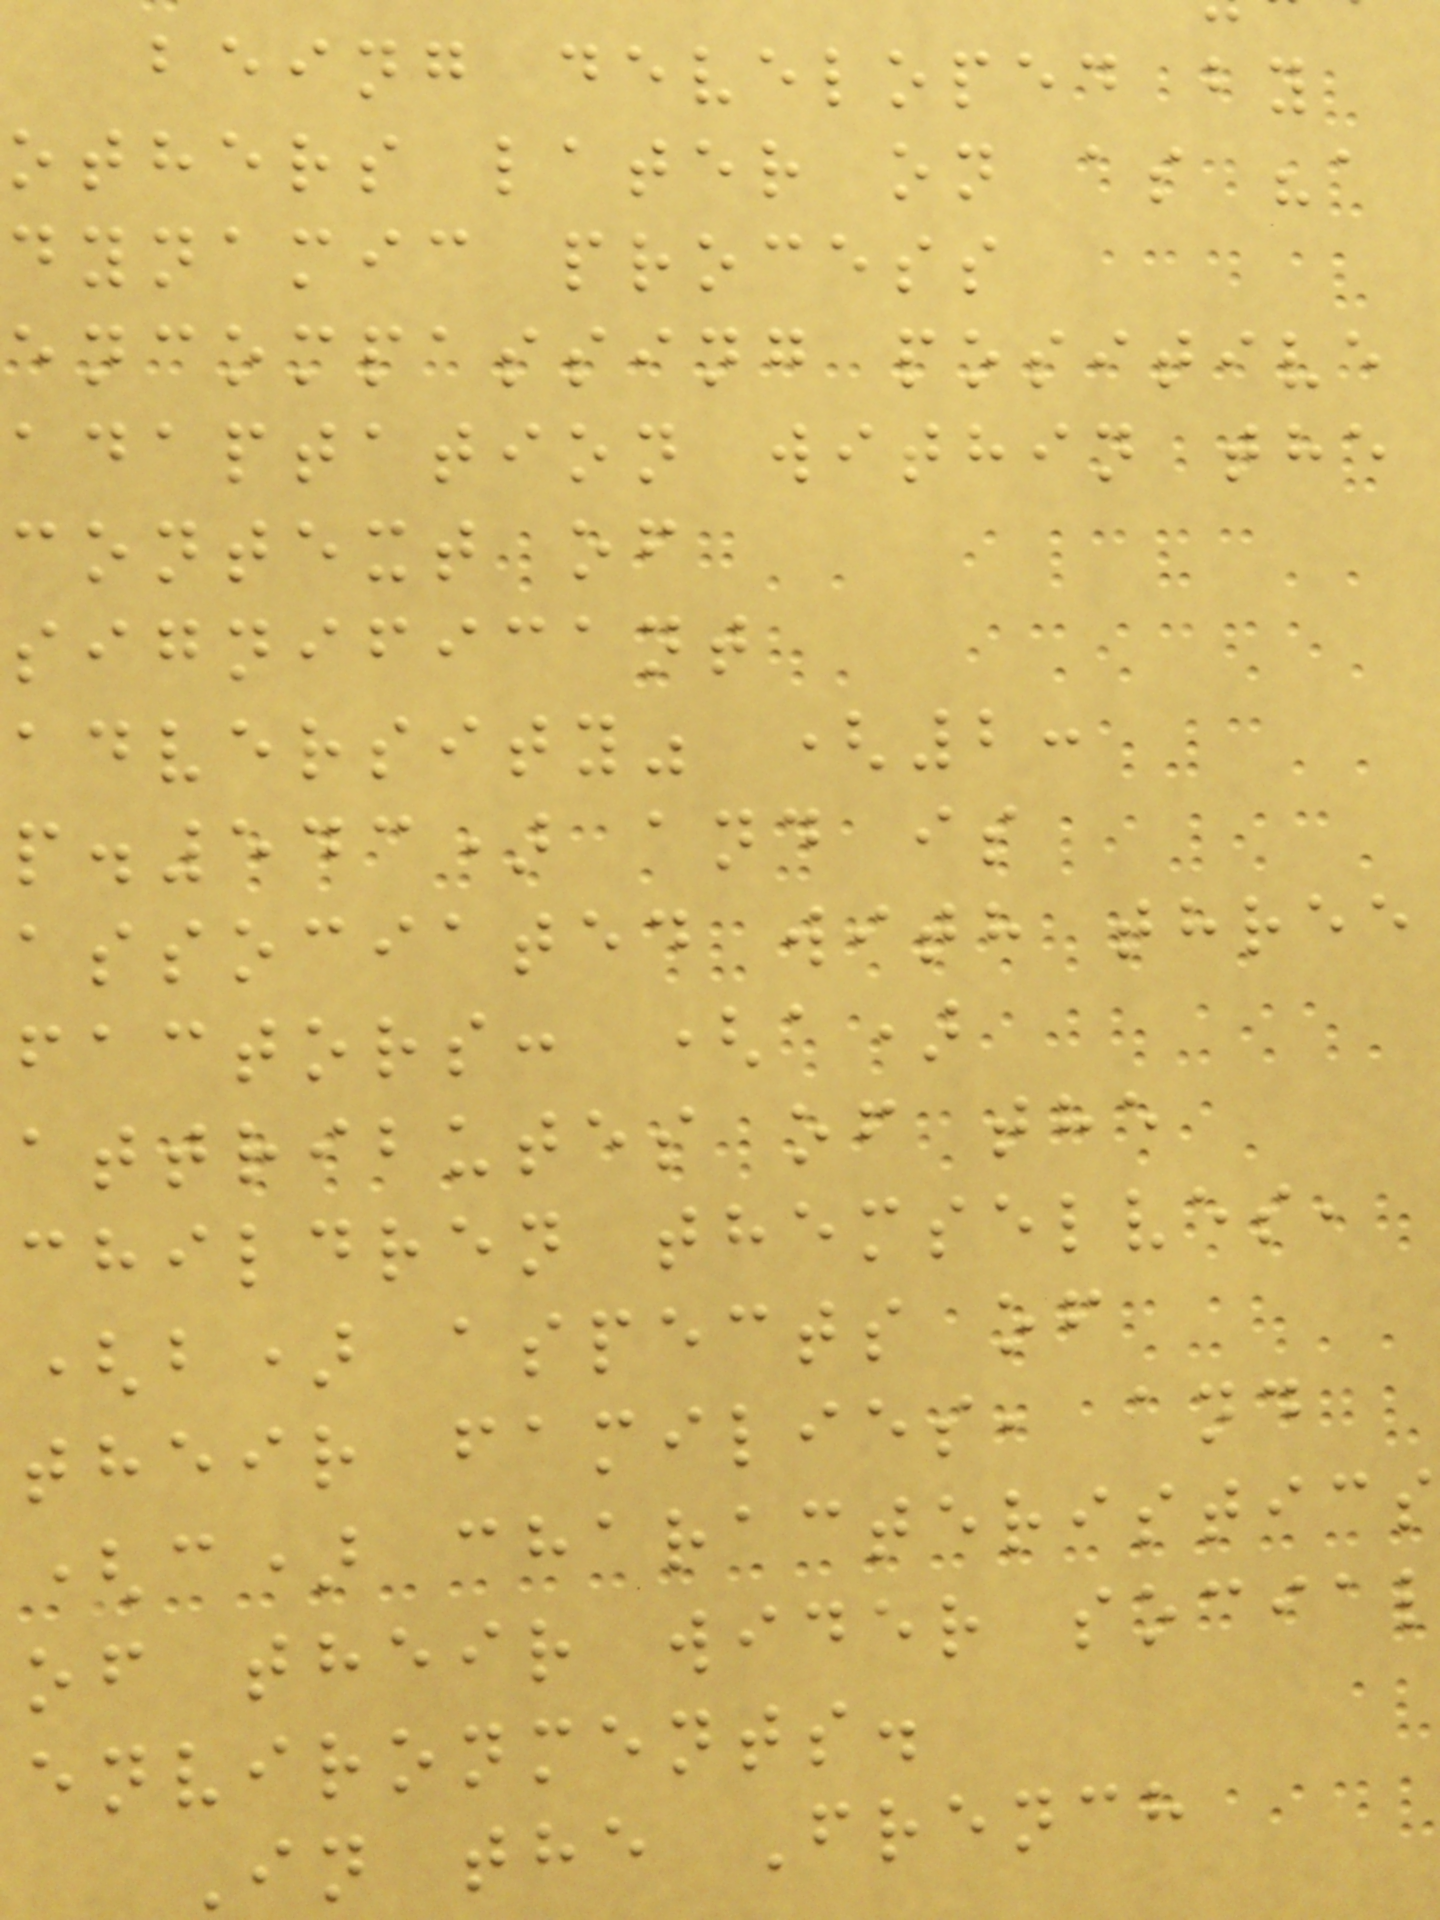being developed by
others later on as "a
dynamic process
encompassing positive
adaptation within the
context of
significant
adversity" (2:
p.543) and is
associated with three
factors: (a)
attributes of the
children themselves,
(b) aspects of
their families, and
(c) characteristics
of their wider social
environments.
In the French
